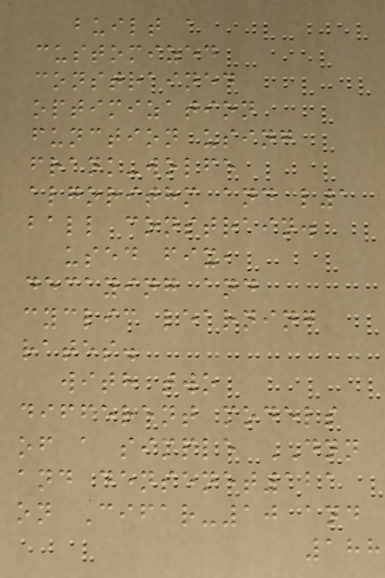built a
customized
constrained
optimization
function using
frank-wolfe
algorithm and l1
ball constrain.
used fix,
decaying and
cyclic learning
rates.
with two
different models
of a simple DNN
and densenet121
on Cifar-10 and
188
